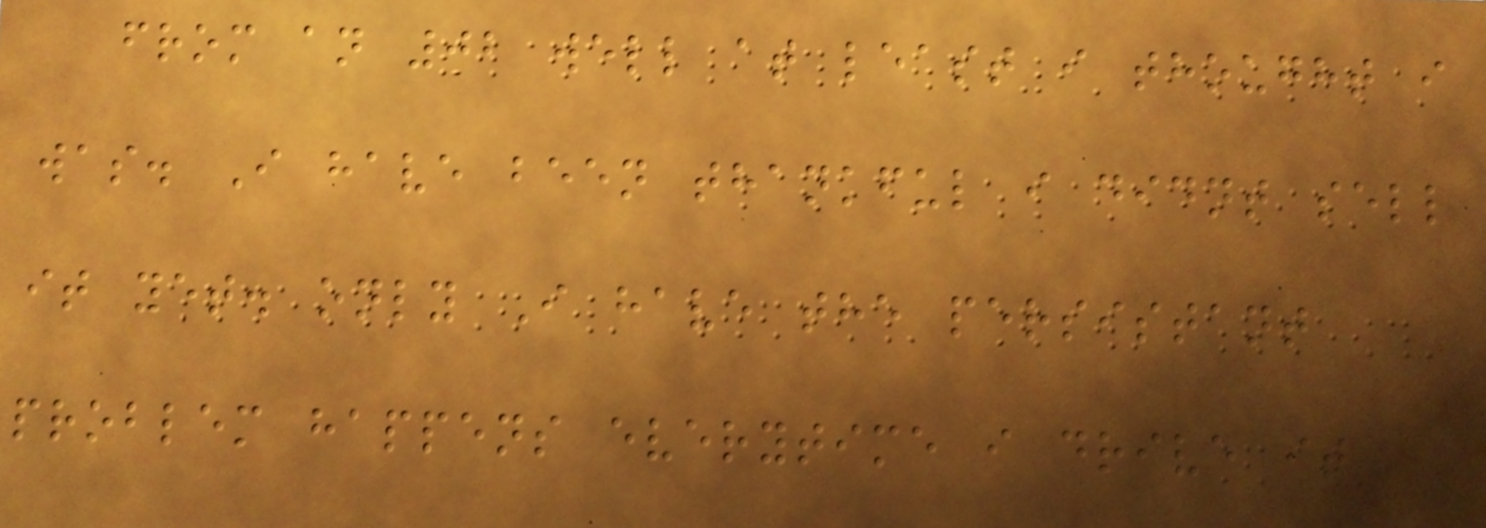from an 02 well at least i thought i
was. I have been thankful i didnt sell
it yet. only I have the persistant
problem happens everytime i drive it
